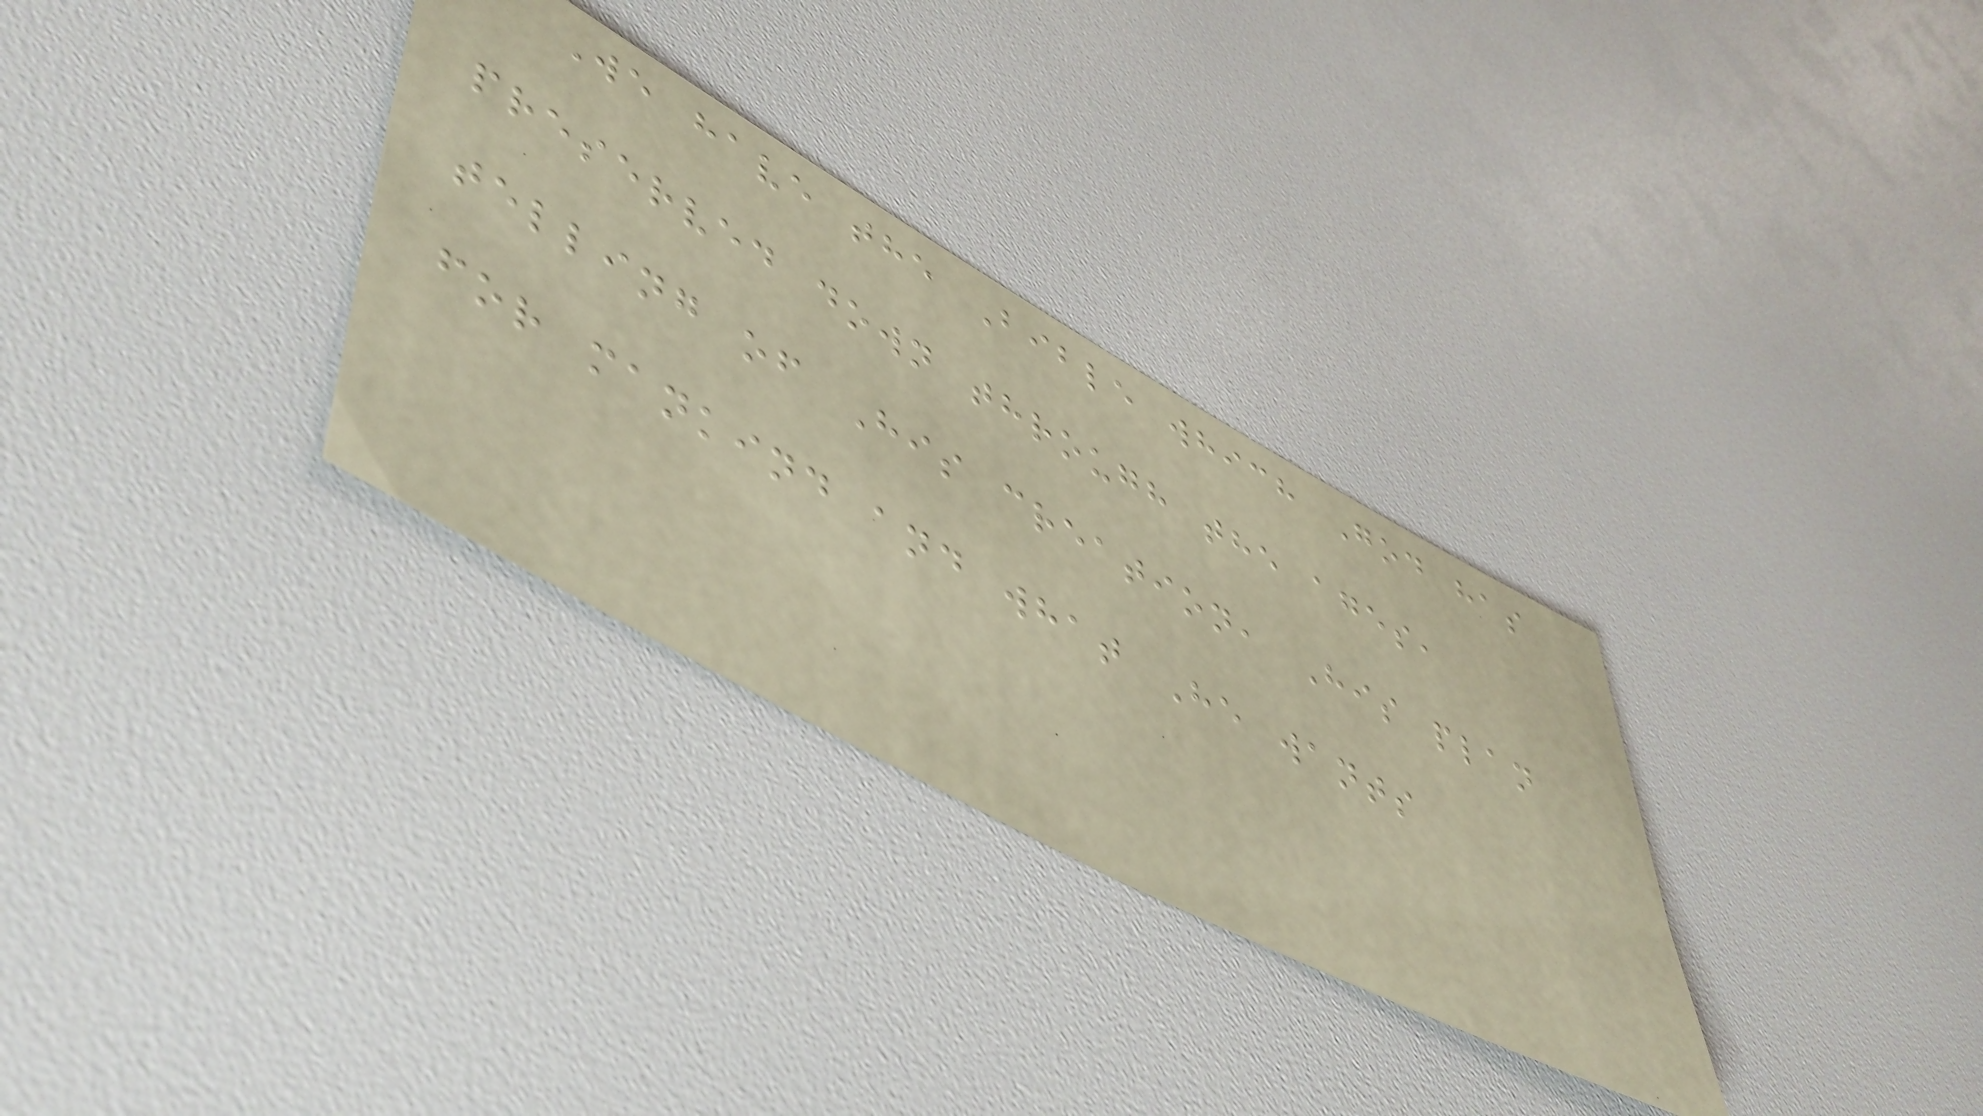We have the Bible which God has
preserved down through the ages,
telling of His creation, His plan
for mankind and what He wants
